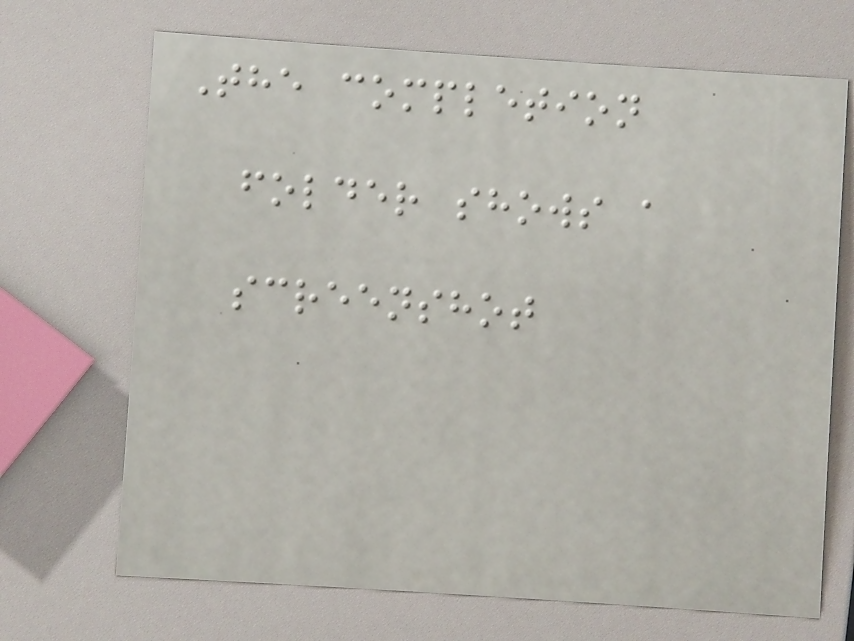The completion
folder shows a
screenshot
